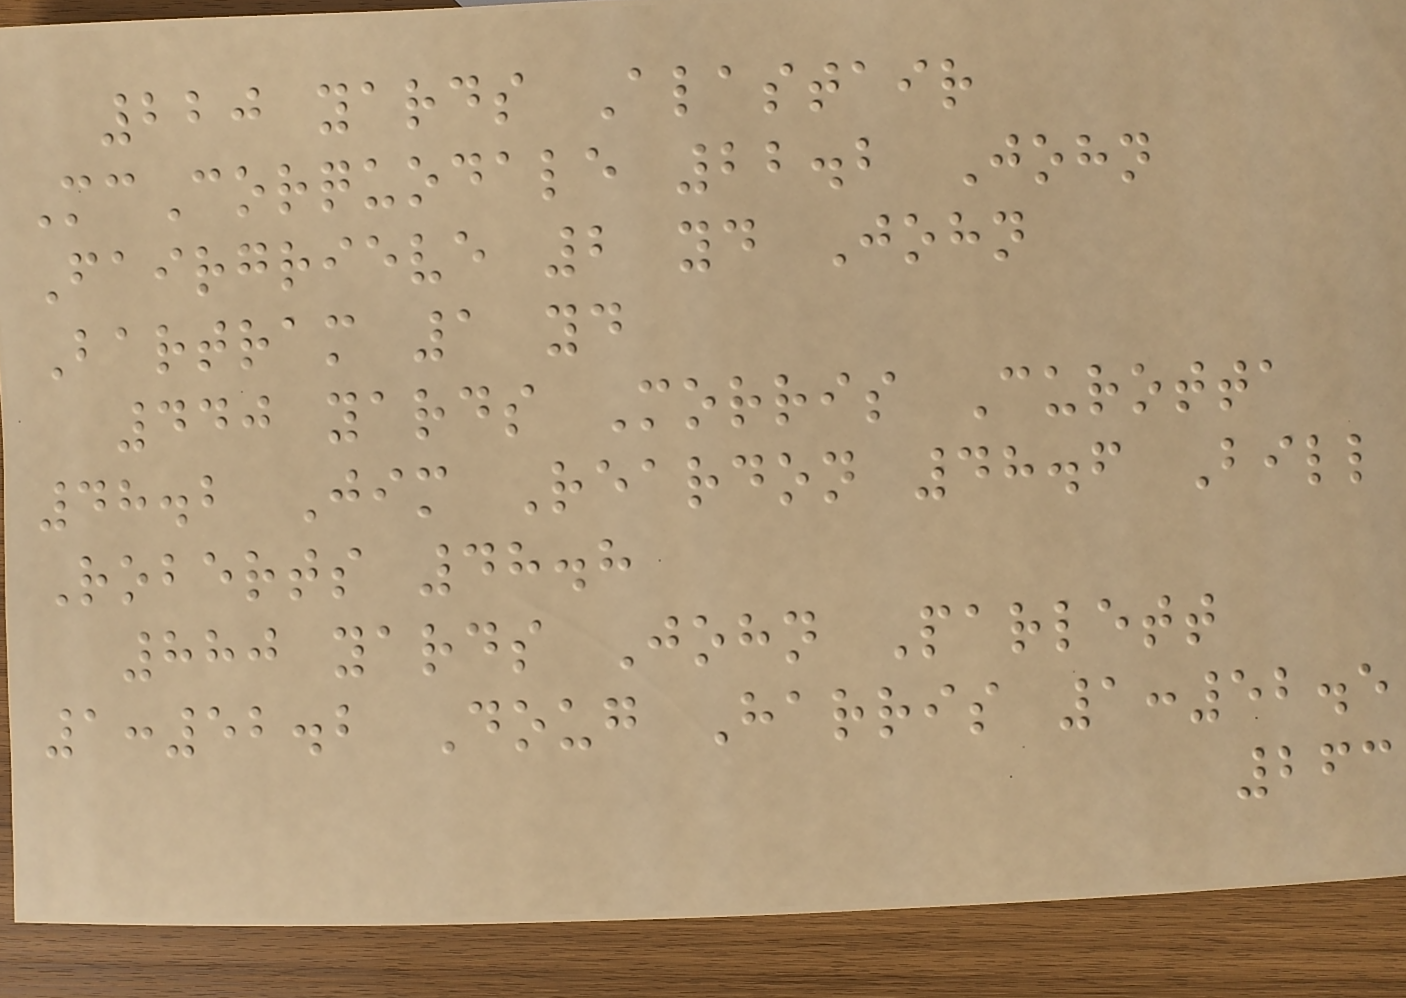220 yards Alastair
McCorquodale 22.2 John
Fairgrieve 2 yd John
Bartram 1 yd
440 yards Morris Curotta
48.2 Jim Reardon 48.6 Bill
Roberts 48.8
880 yards John Parlett
1:52.2 Doug Harris 1:52.5
263
